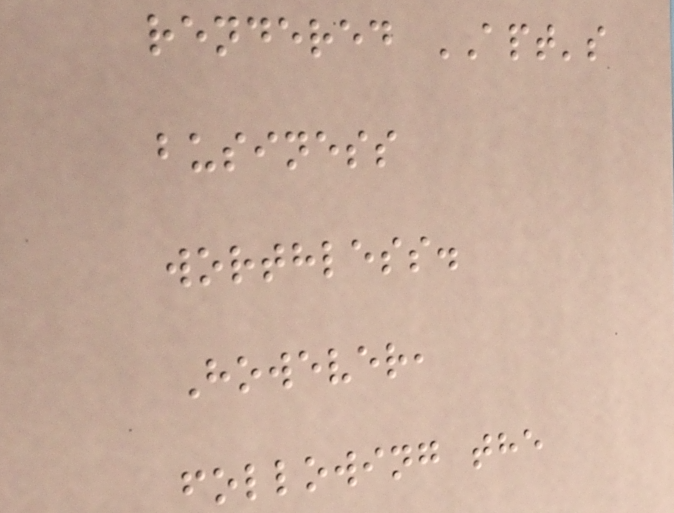rendered APT's
business
worthless.
However,
following the
